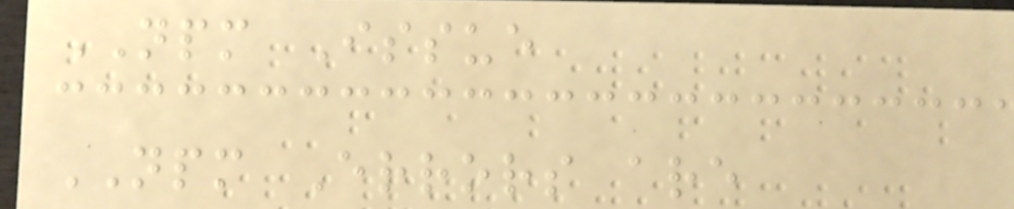NPM Issue
NPM Errors are
